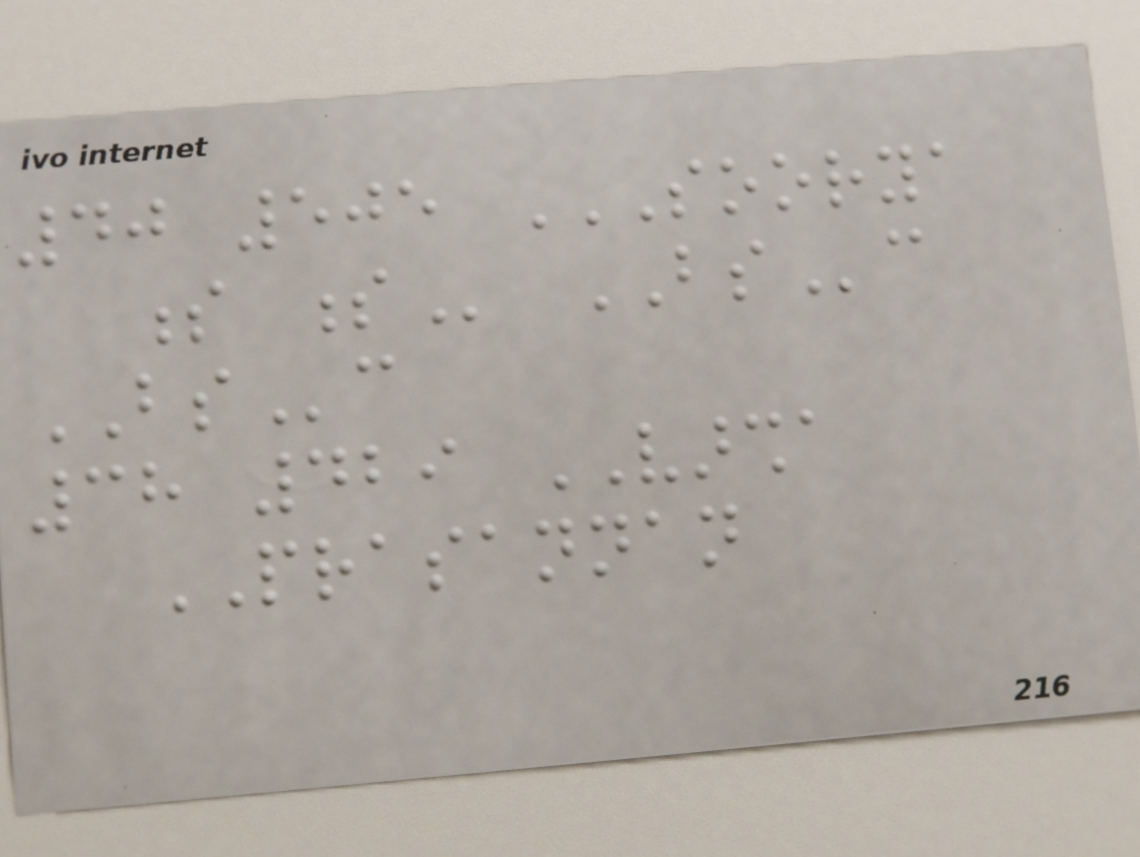40 505 SOORYA
S S BSc
BSc
38 429 VARSHA
PRASANNAN
